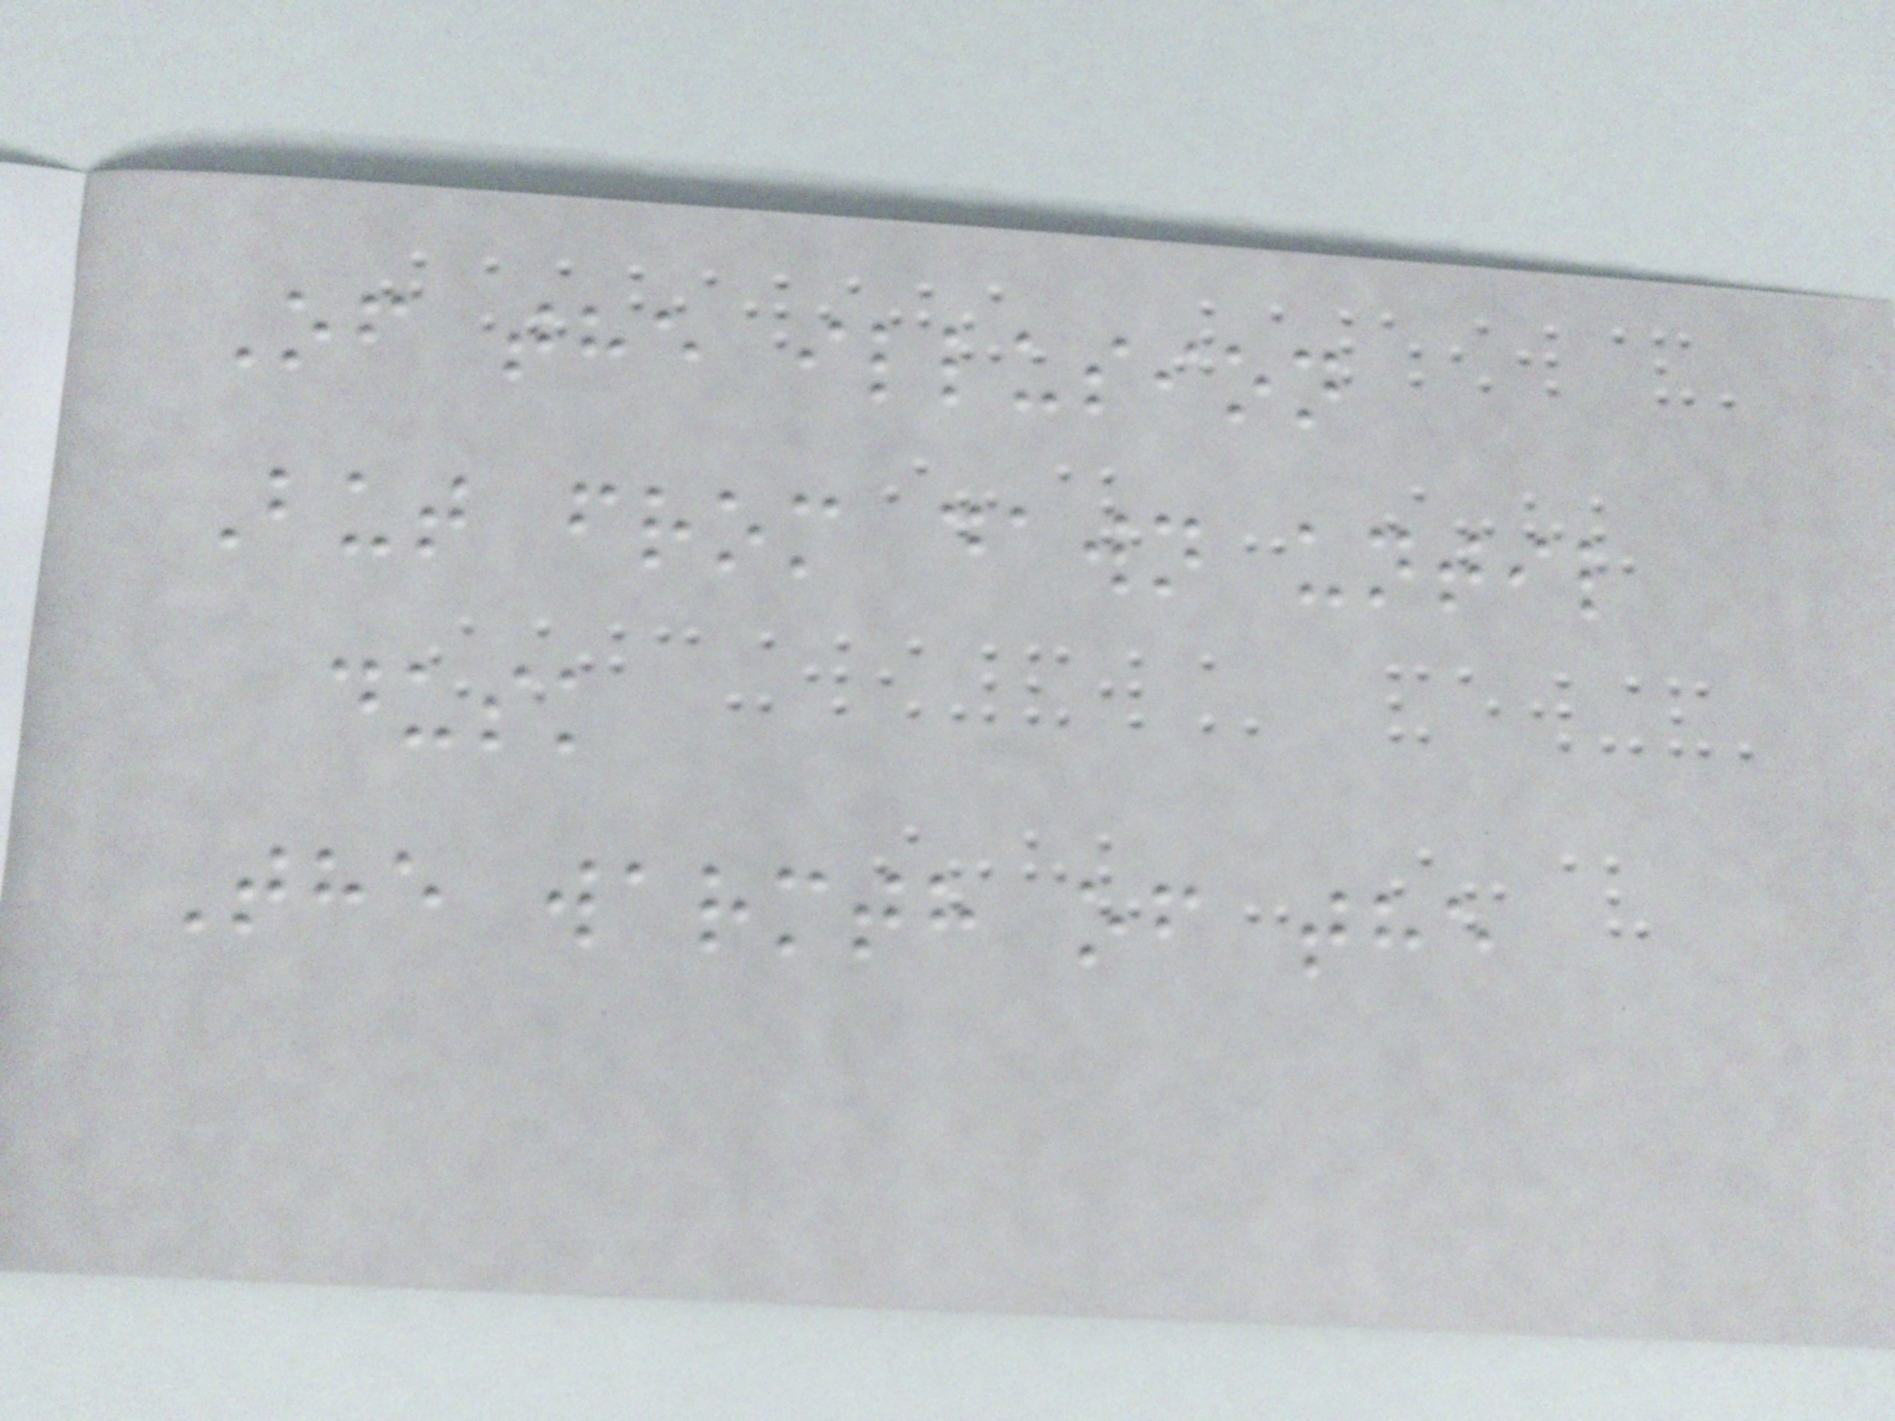Of the illusion
But from dawn until
dusk
The warmth of the
